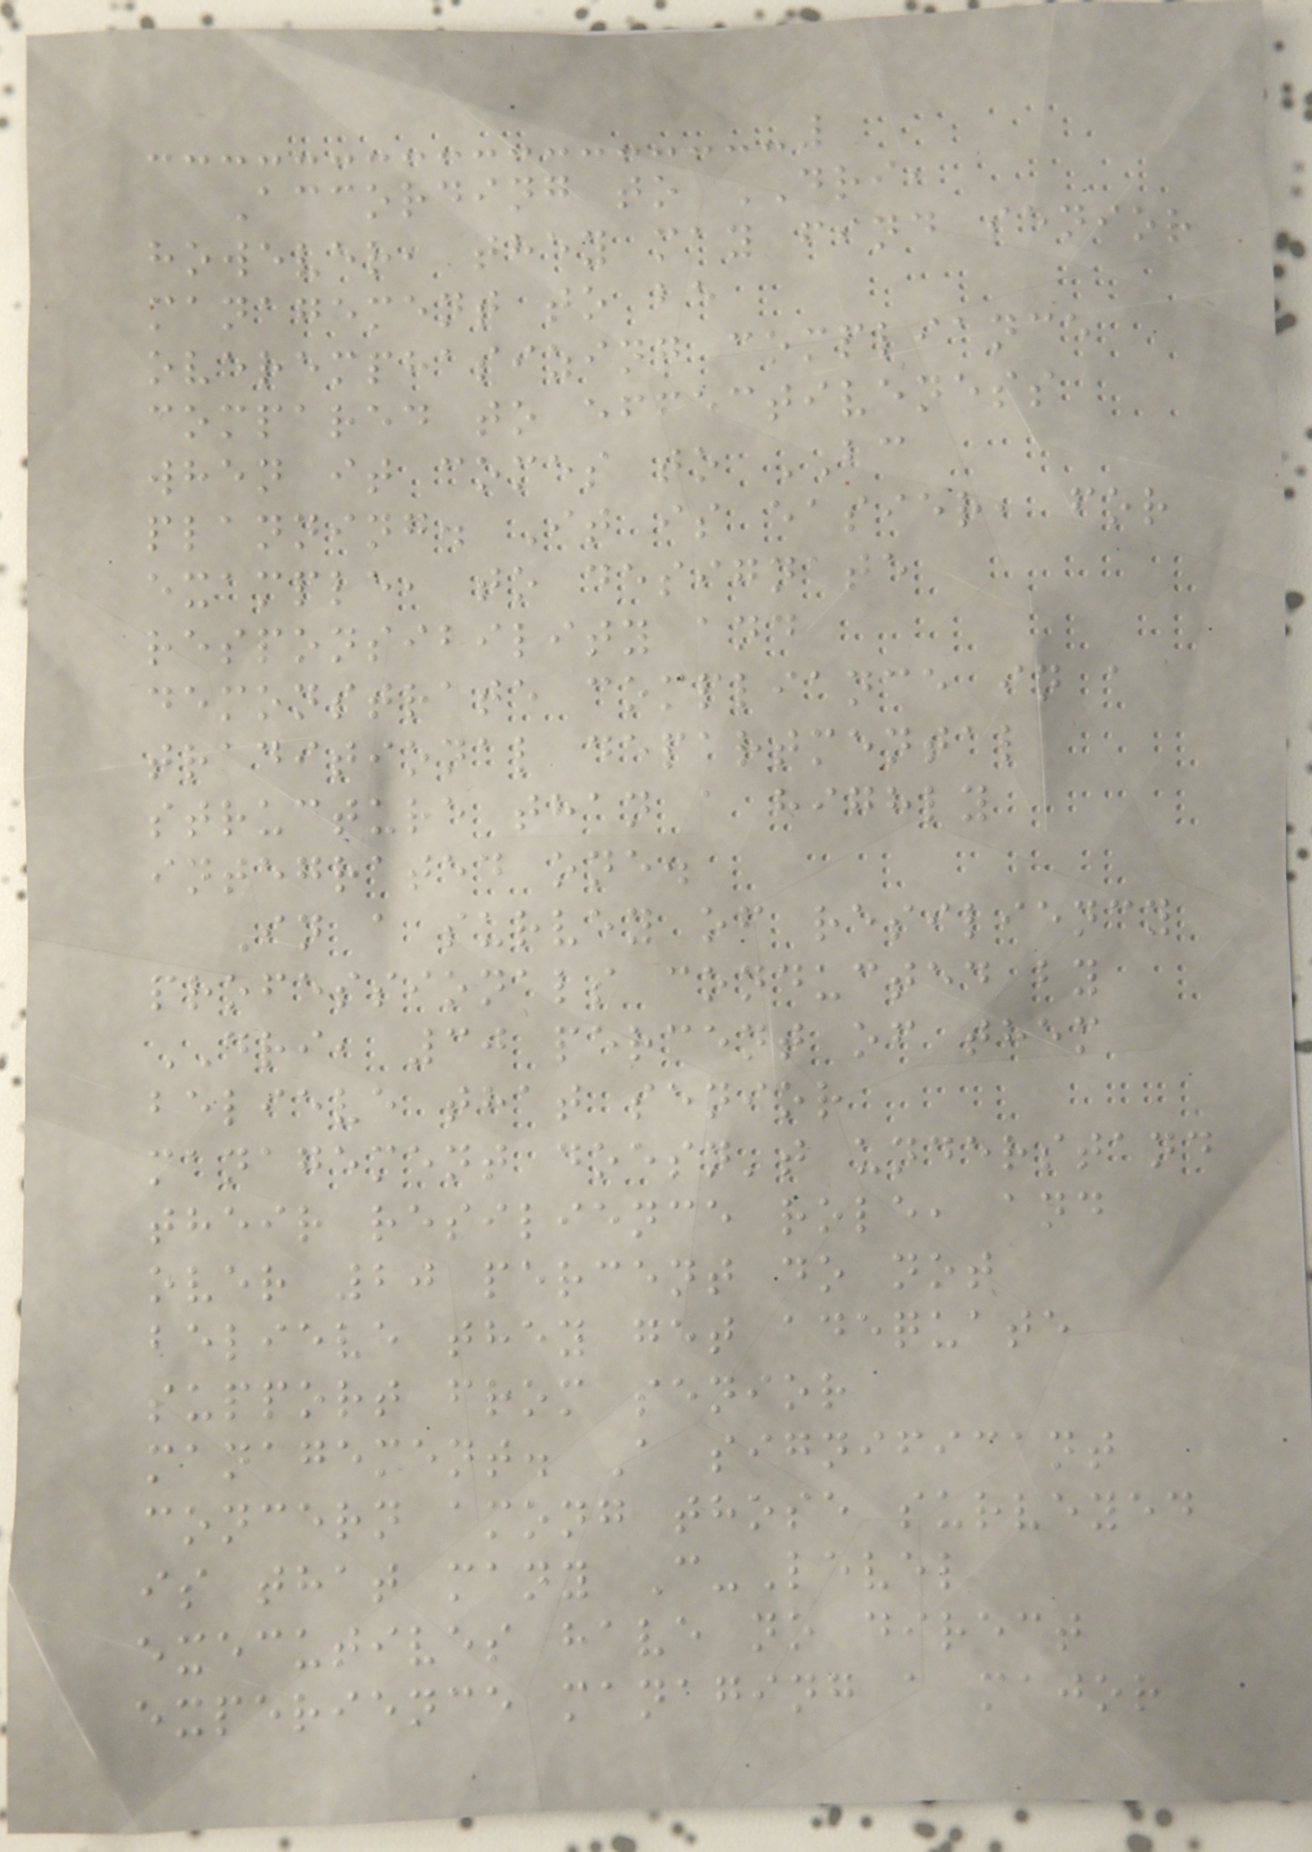According to DRI,
however, they may find senior
management to be
overemphasizing compliance
compared to effectiveness
when it comes to BC
planning. It is easier, for
example, to designate
responsibility and
demonstrate compliance in a
traditional departmental
structure than a highly
integrated one.
In a survey of resiliency
professionals conducted by
DRI, 30 percent of them
believe that senior
management doesn't understand
their resilience role, and
over 20 percent do not
believe they get adequate
support from senior
management. A significant
concern among those surveyed
is that many C-Level
executives have no direct
experience managing a major
